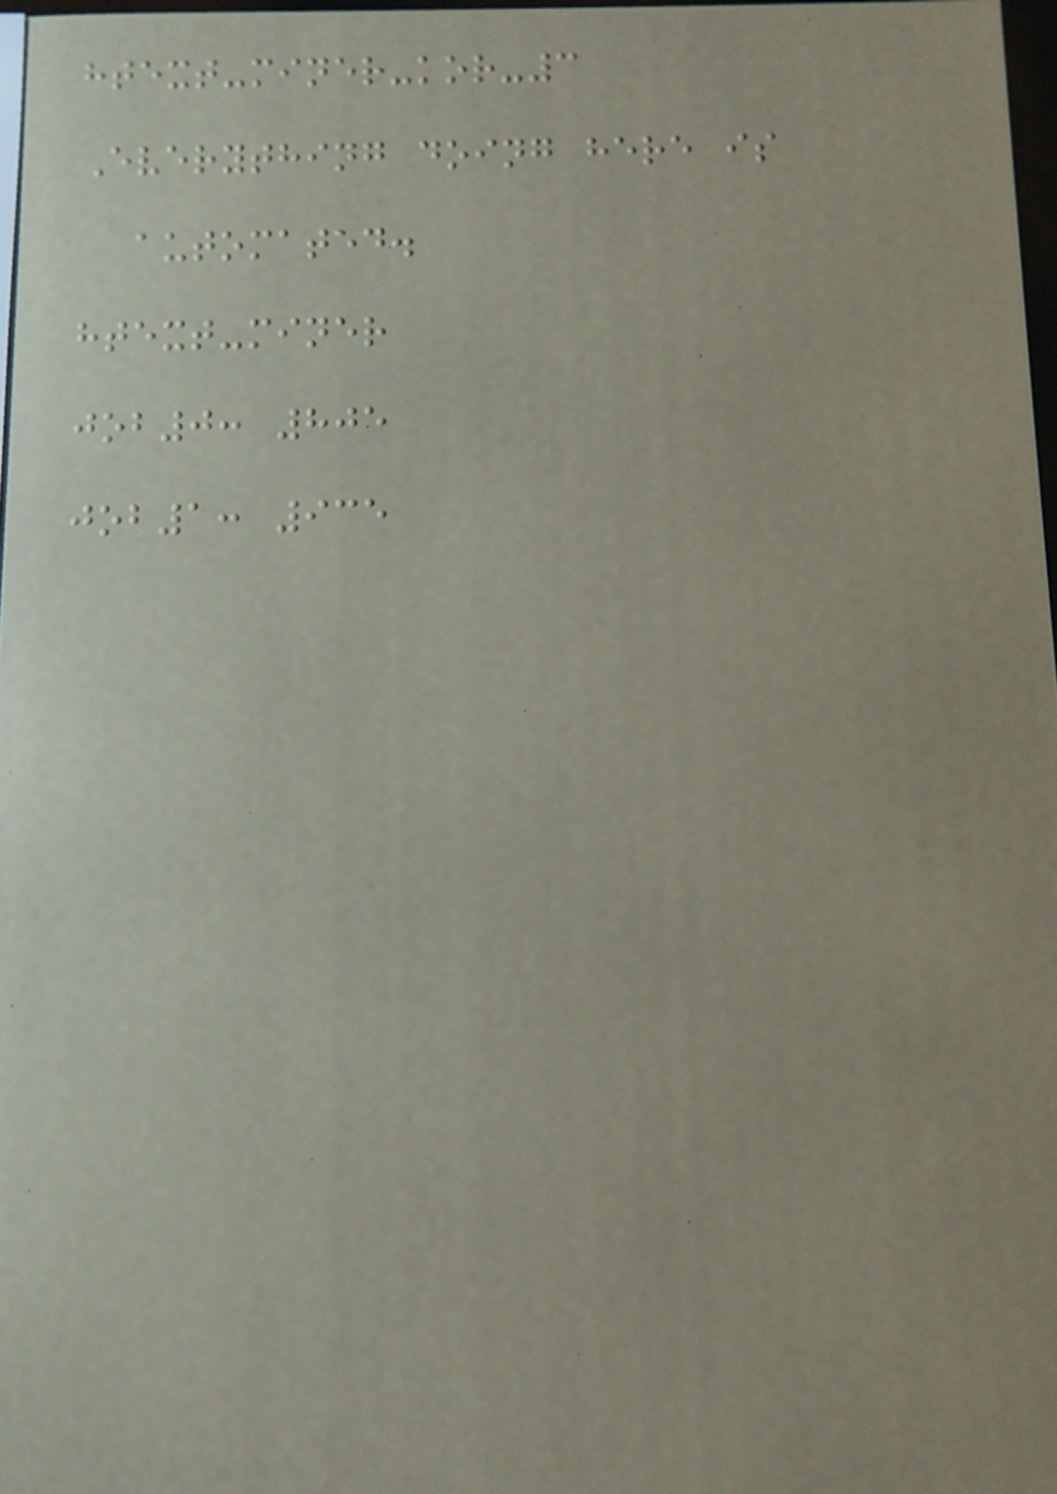htext-miner-kor-3
Everything doing here is
automated.
htext-miner
job0: 805
job1: 935
